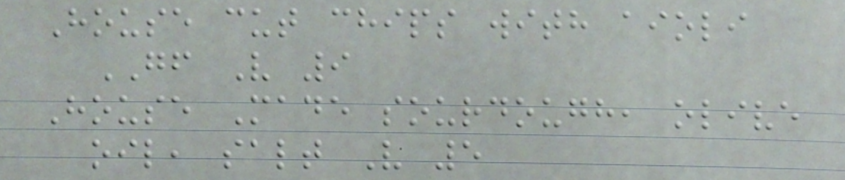House cut chips with aioli
GF V 9
House Made sourdough, olive
oil, salt V 5
